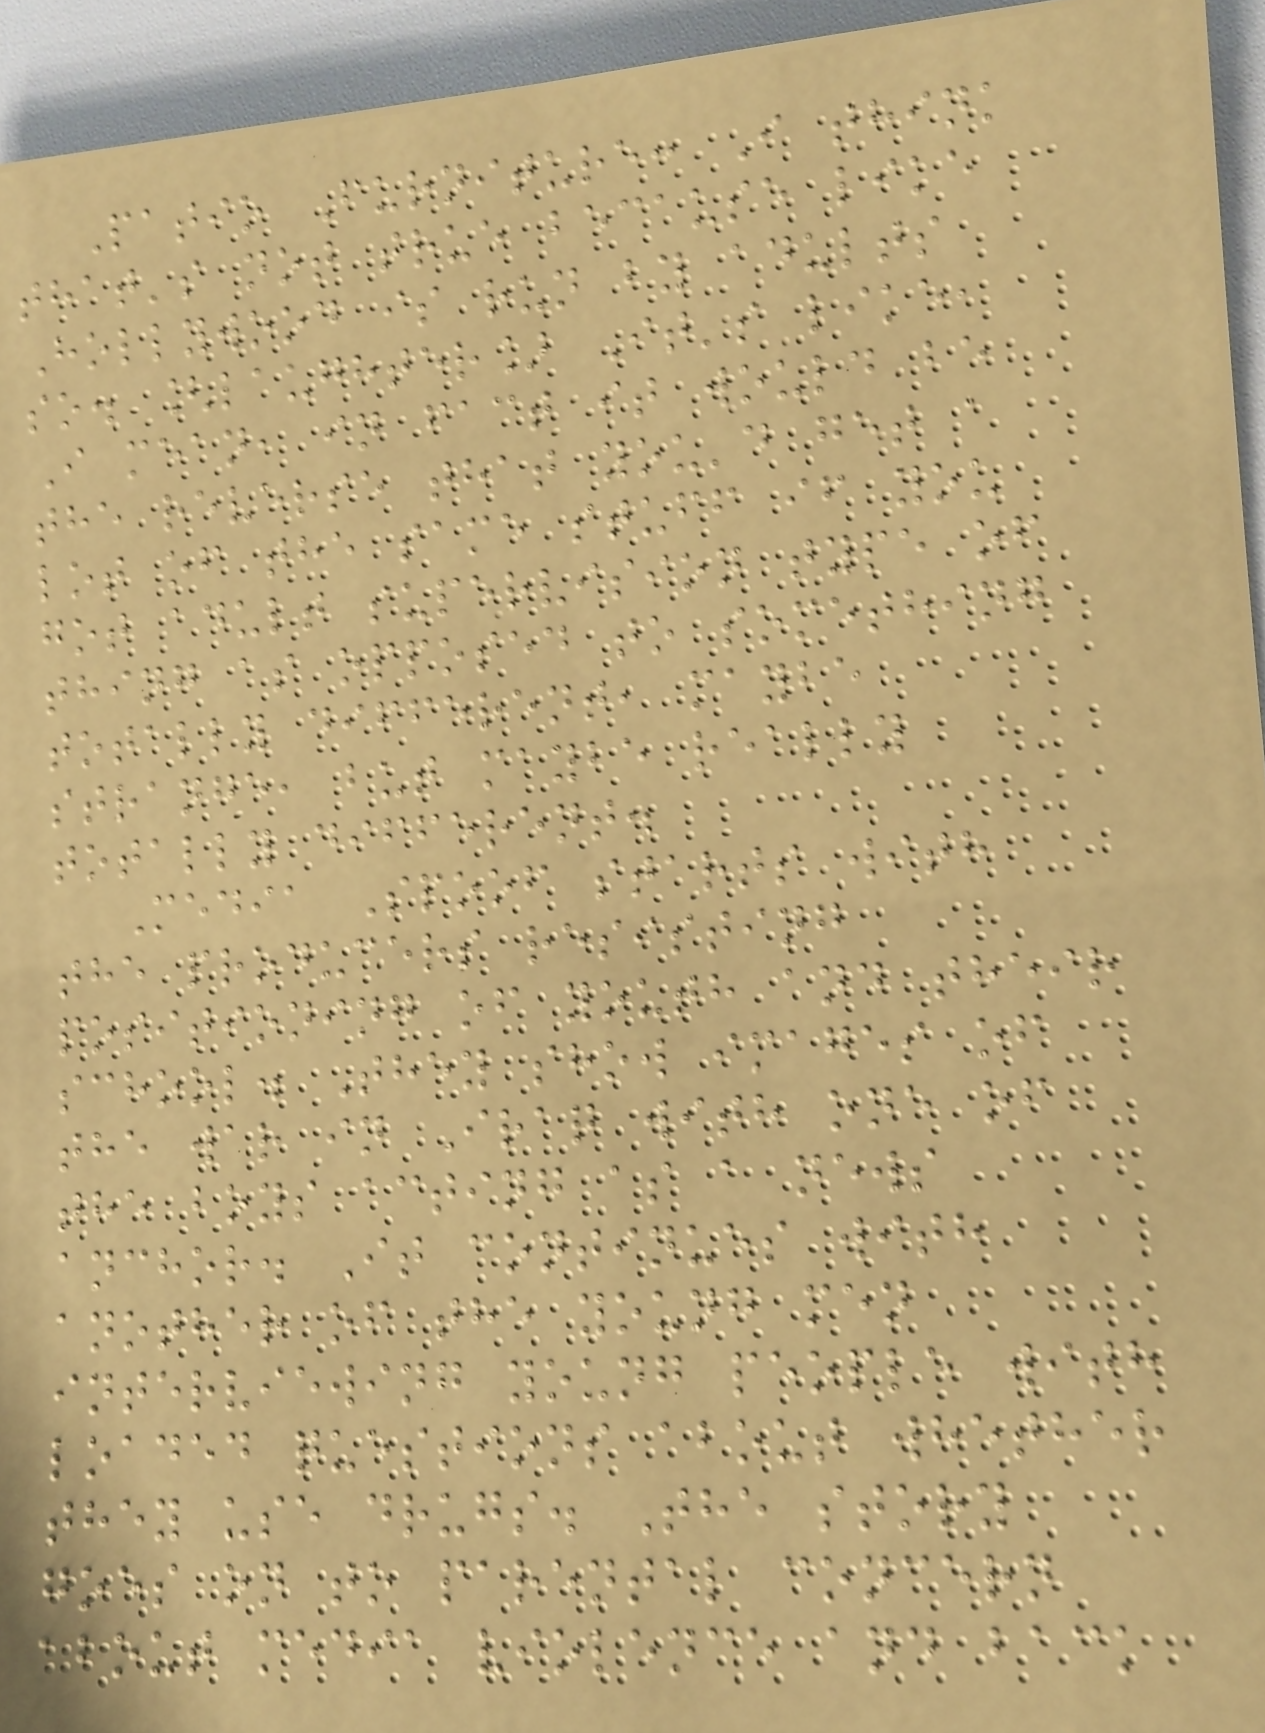Patio Furniture: I think
that's not true because like
Hollywood is run by adults
so. [laughter] It's like,
I mean, in fact it would be
the reverse that you'd get a
lot of the same stuff if you
got adult supervision type of
thing as opposed to something
totally different, maybe
strange, but maybe really
totally different.
Media Spoof starts with
the producers resisting
positioning of youth and their
school. They show images of
the war in Iraq with one of
the boys acting as a news
anchor. It continues with
another of the young men
interviewing young people with
loaded questions about whether
they use drugs. The story
goes on to parental concern
about media violence and back
